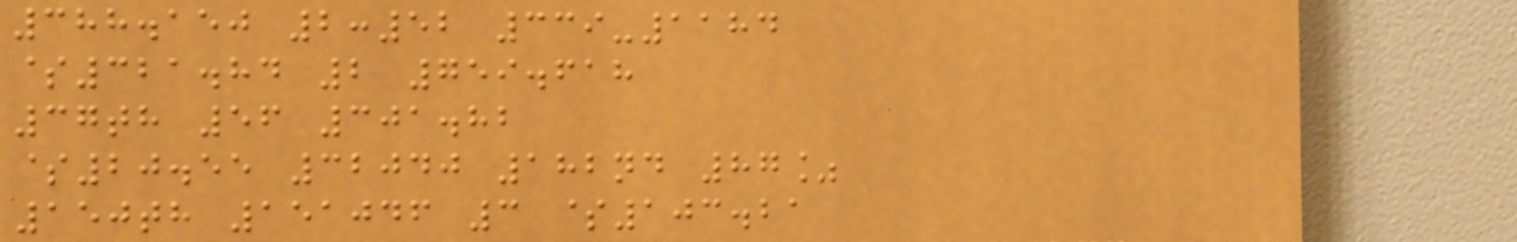388.150 2:52 339-1184
$321.84 2 759.618
37th 56 301.82
$20.55 32040 182nd 87%
150th 151046 3 $103.21
